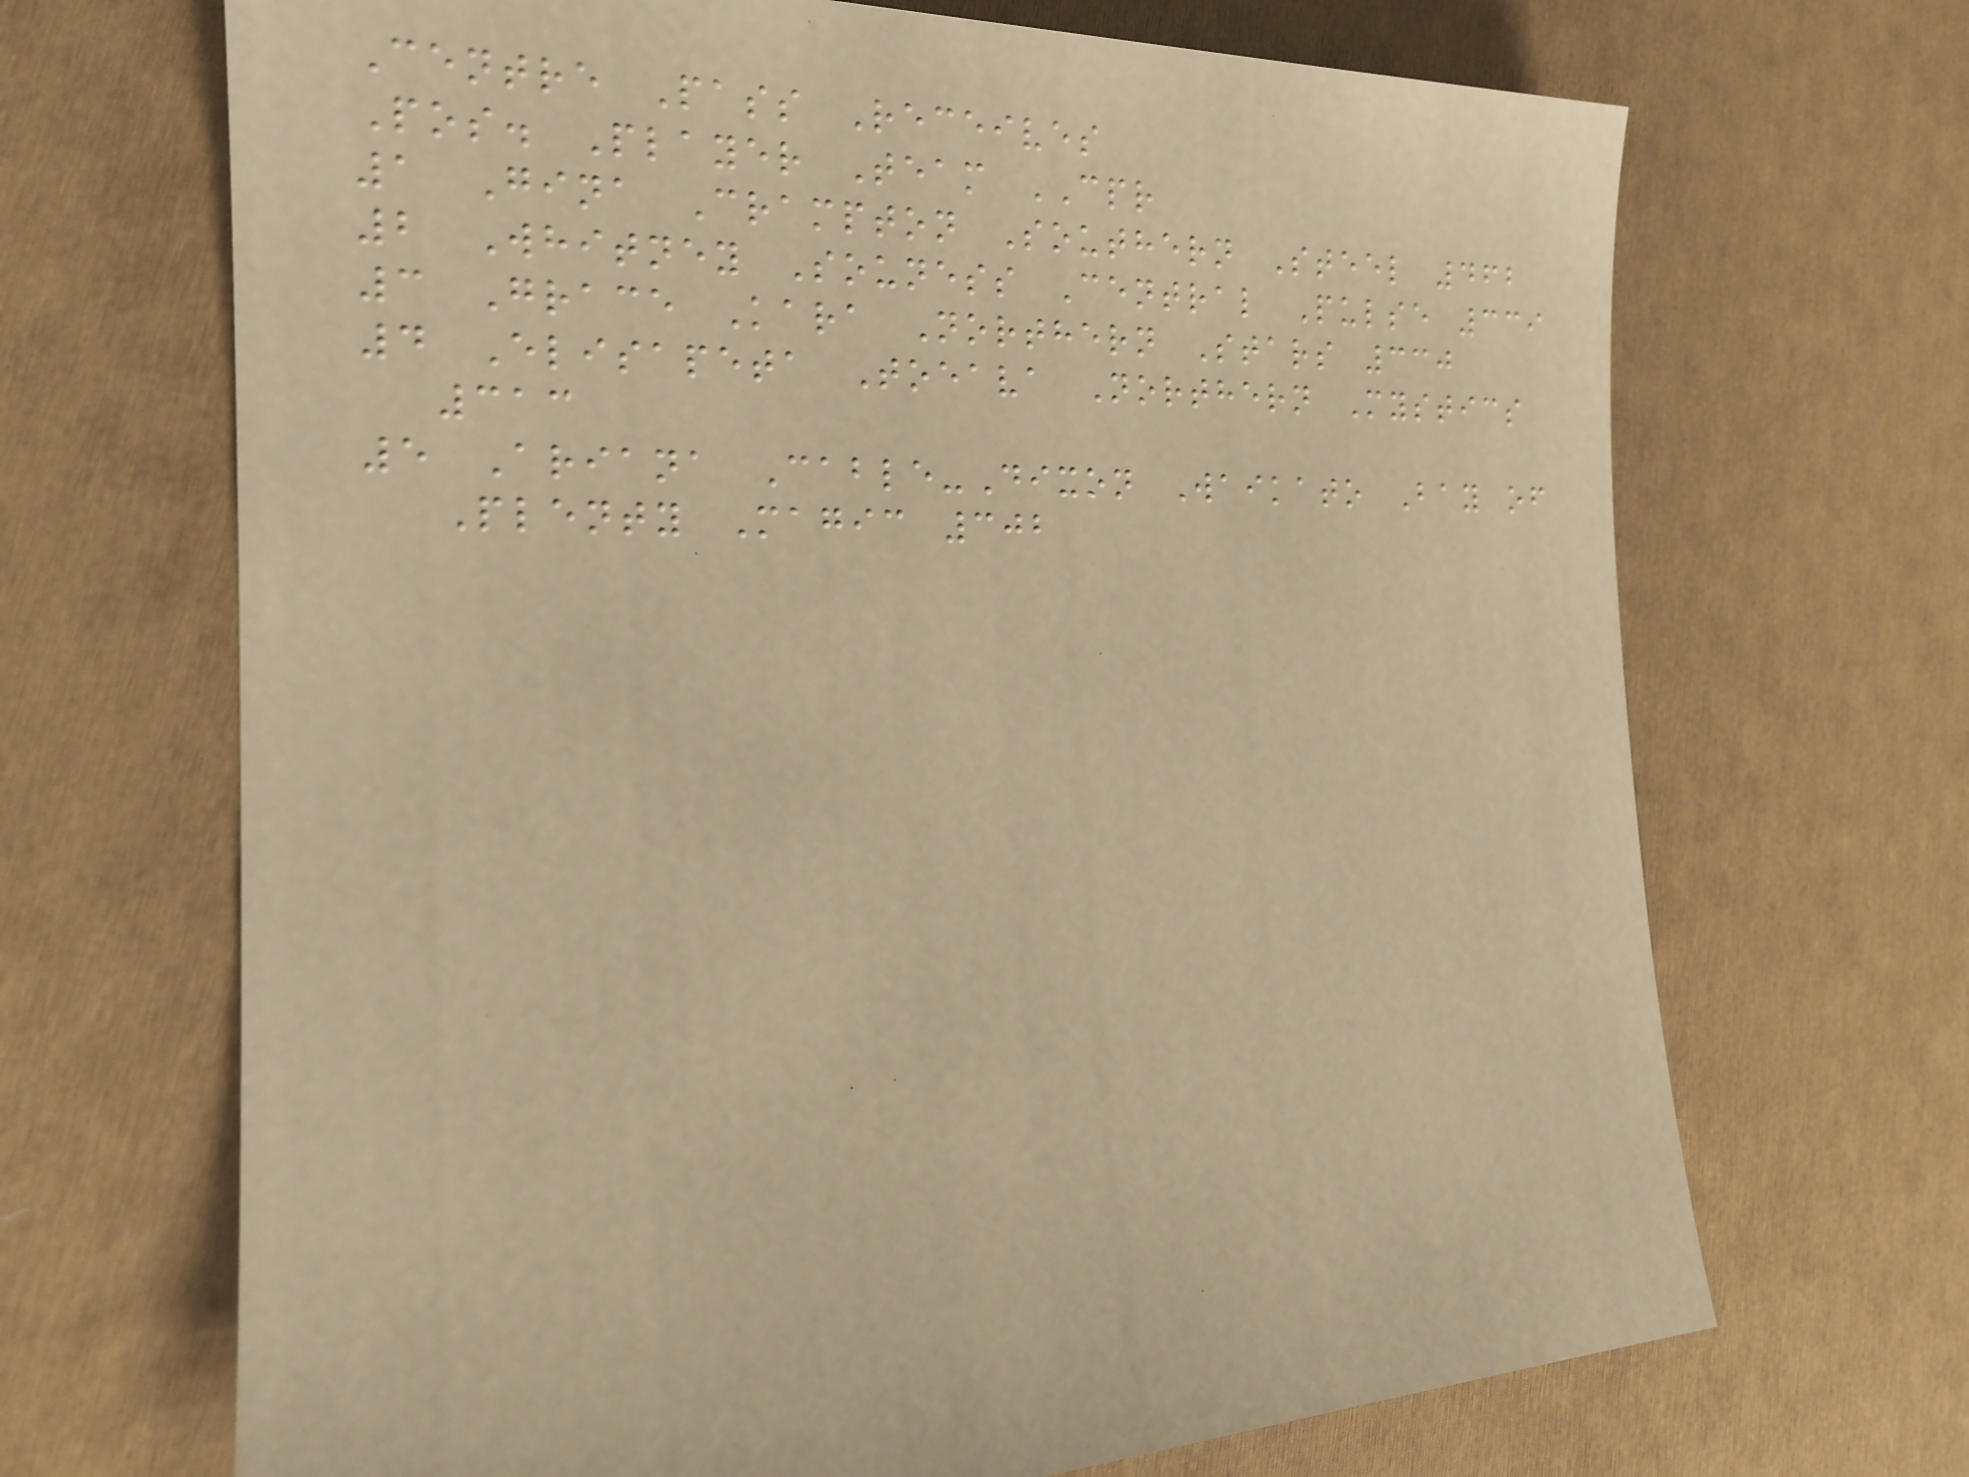Centre Pass Receives
Pos. Player Team CPR
1 Gina Crampton Southern Steel 462
2 Whitney Souness Central Pulse 339
3 Grace Kara Northern Stars 330
4 Elisapeta Toeava Northern Mystics
313
5 Ariana Cable-Dixon Waikato Bay of
Plenty Magic 302
